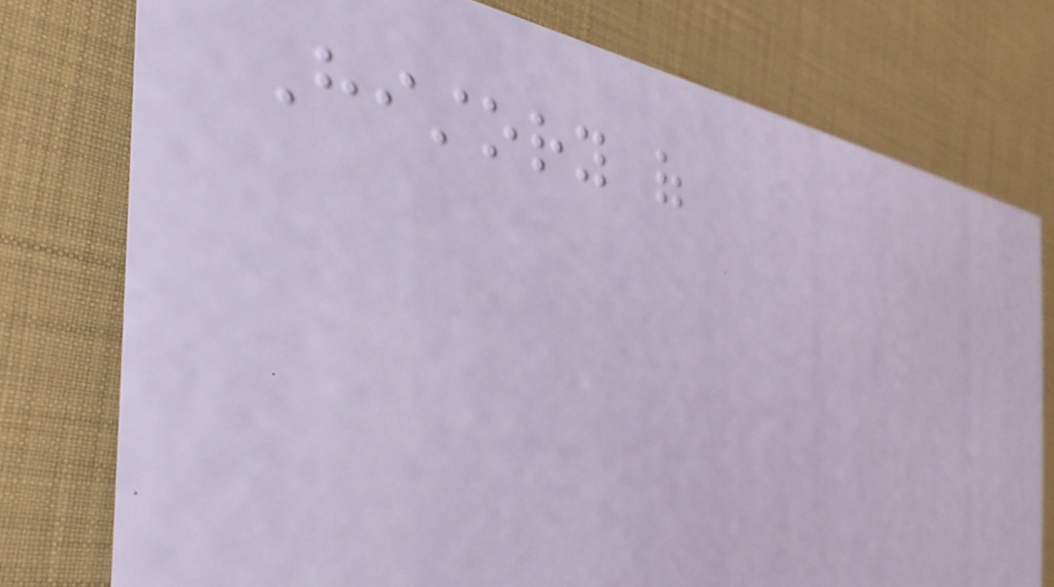History of
